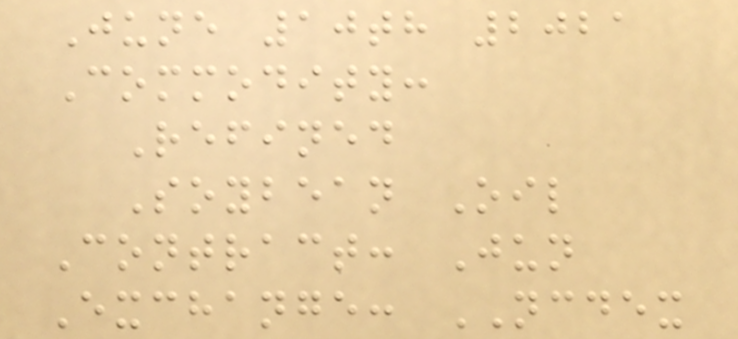June 10th 2021
Commodity:
Refined
Soybean Oil
Contract: Jun
Exchange: NCDEX
